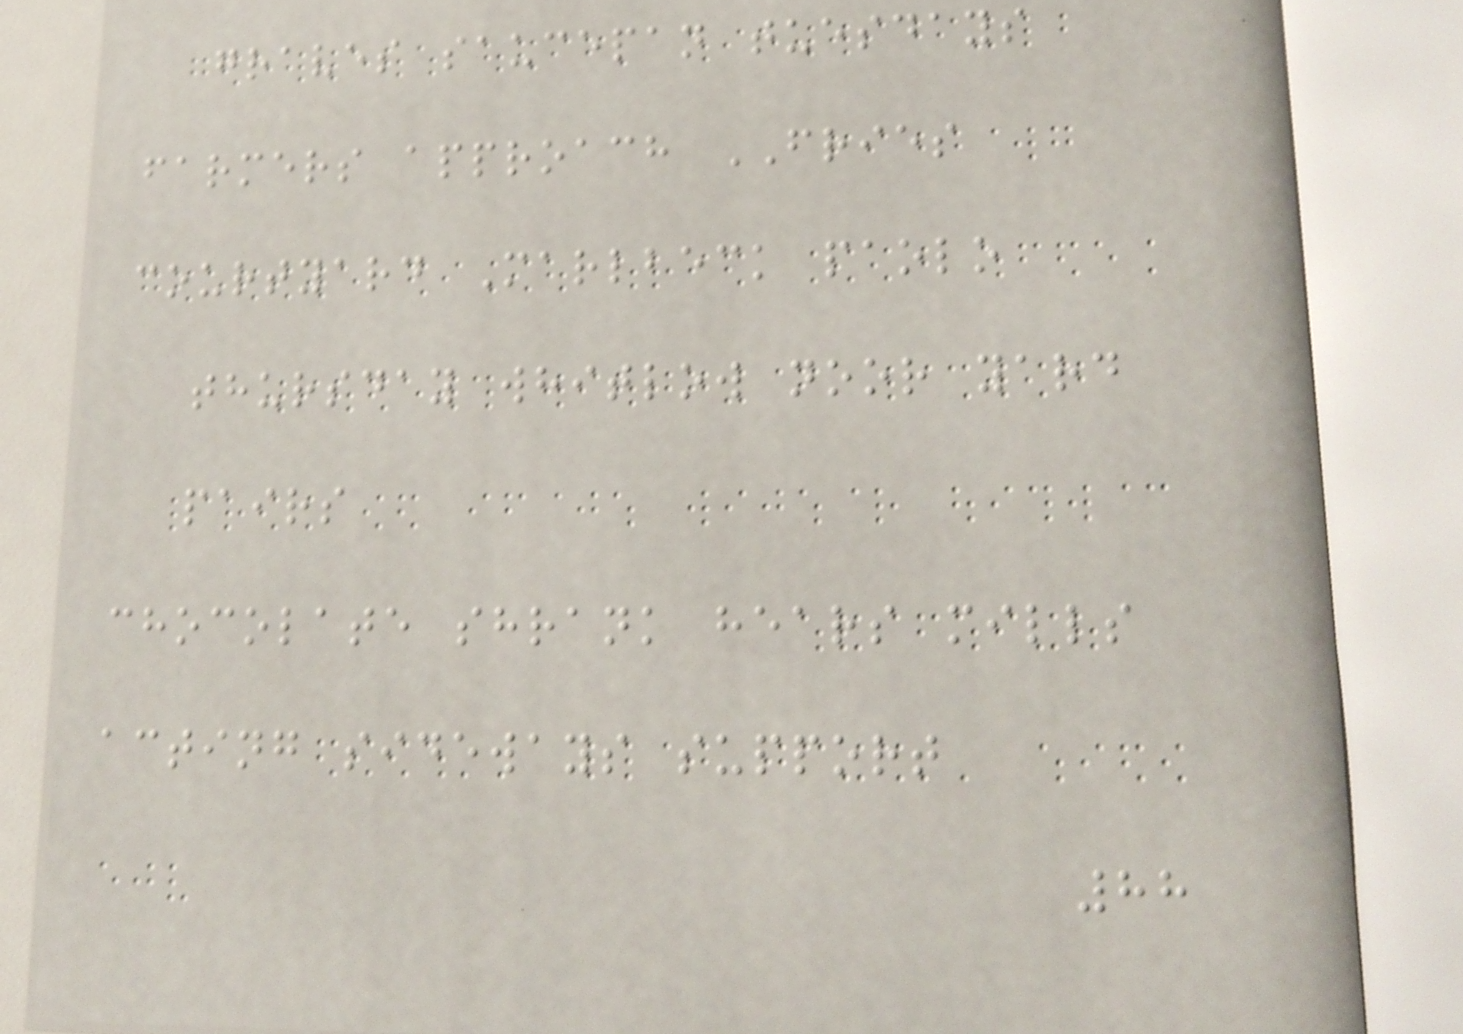graves saucepan tuesdays
farmers approach FRIES
courtyard Marlbeck paolo
thursday whitlow noor yard
pairs
chocolate shrank hears mills
acting sideways support
88
